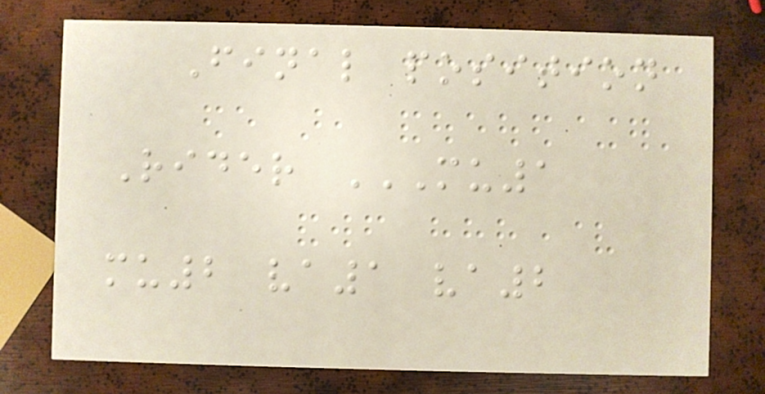Final position
Rider MU1
MU2 VA1 VA2
